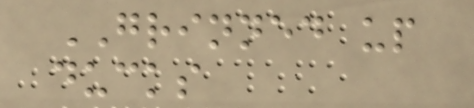GRINNED up
ducks
